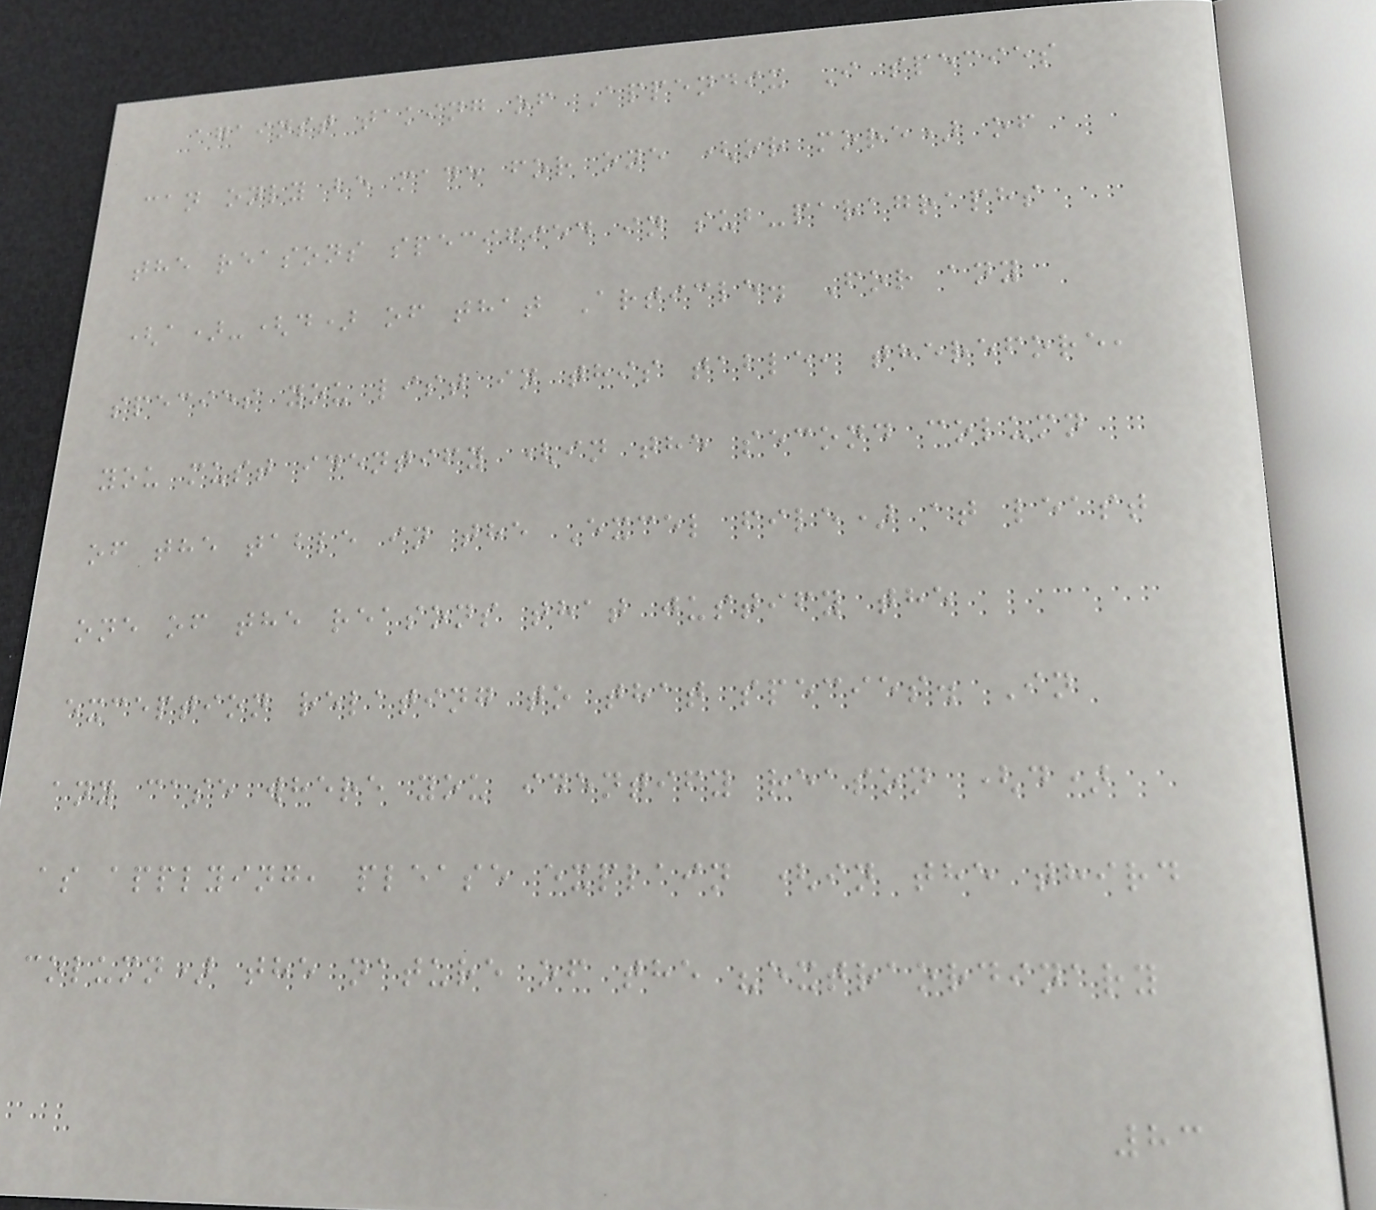against taking of Appendix I species
can only be made for one (or more) of
the reasons specified in sub-paragraphs
(a)-(d) of that Article. For any
species you list in this table, therefore,
you must identify (in the second column
of the table in the Excel file) at least
one of the reasons that justify the
exception relating to that species. In
any case where you identify reason (d)
as applying, please explain (in the third
column) the nature of the "extraordinary
83
